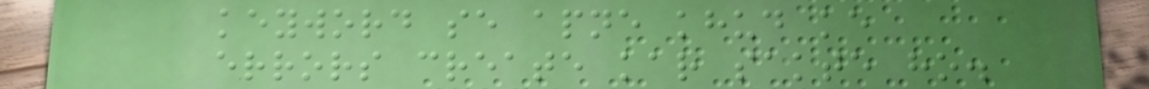keyword se apne khud ke
errors create kar sakte ho.
